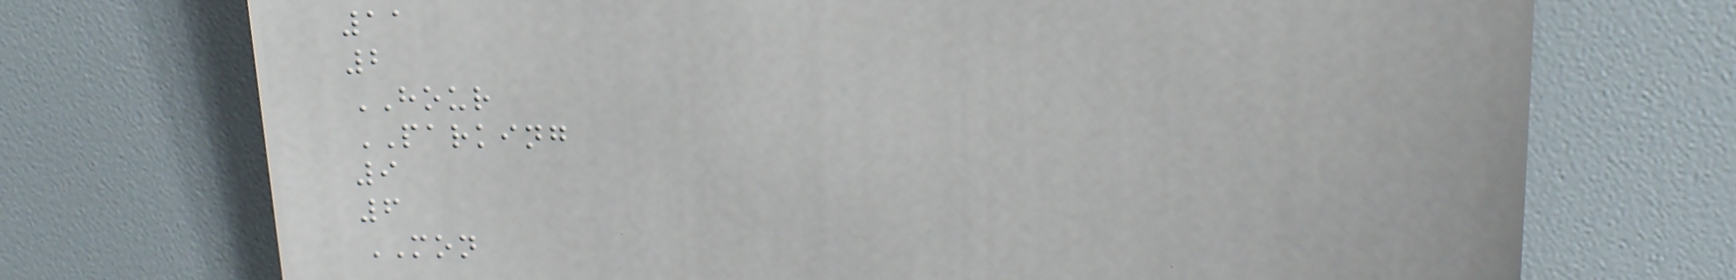11
2
HOUR
PARKING
9
6
MON
